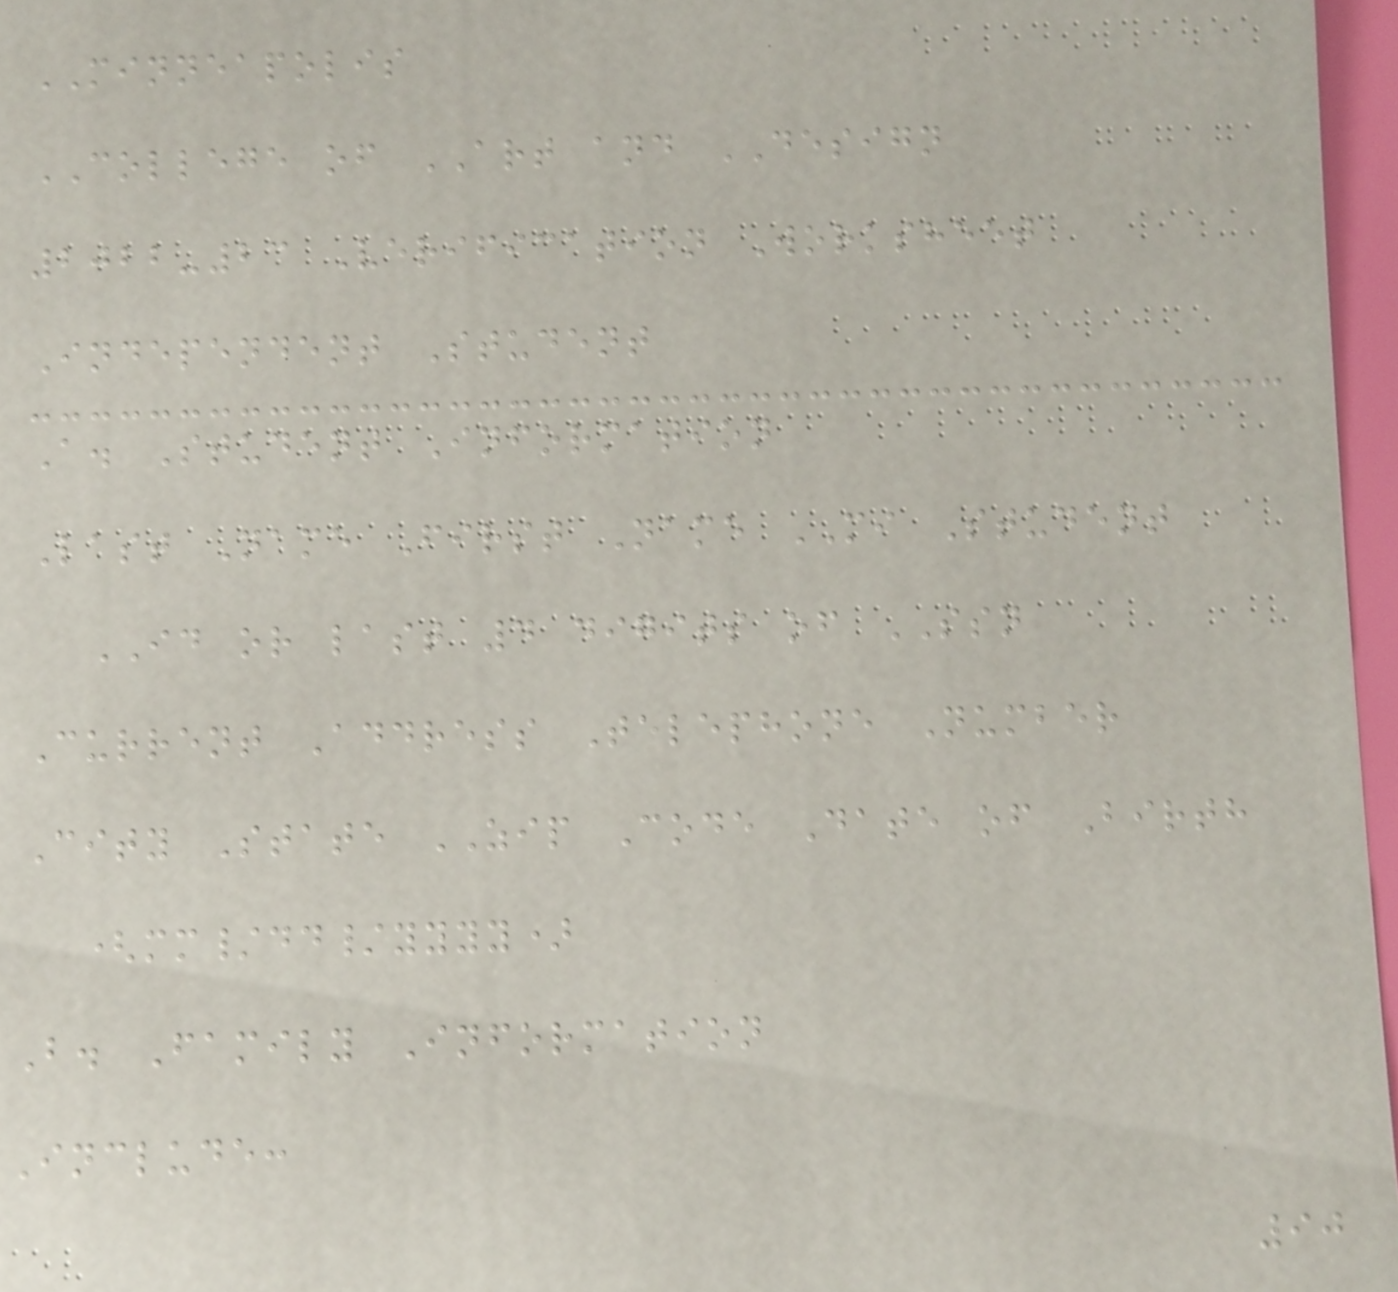MINNEAPOLIS
COLLEGE of ART and DESIGN
2022-23 Verification Worksheet
Independent Student
A. Student Information
Last Name First Name MI Student
ID or last 4 digits of SSN
Current Address Telephone Number
City State ZIP Code Date of Birth
(mm/dd/yyyy)
B. Family Information
Include:
90
